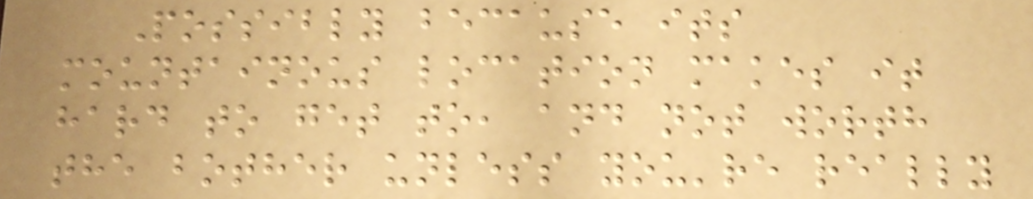Possibly because its
mountainous location makes it
hard to get to, and not worth
the bother unless you're really
